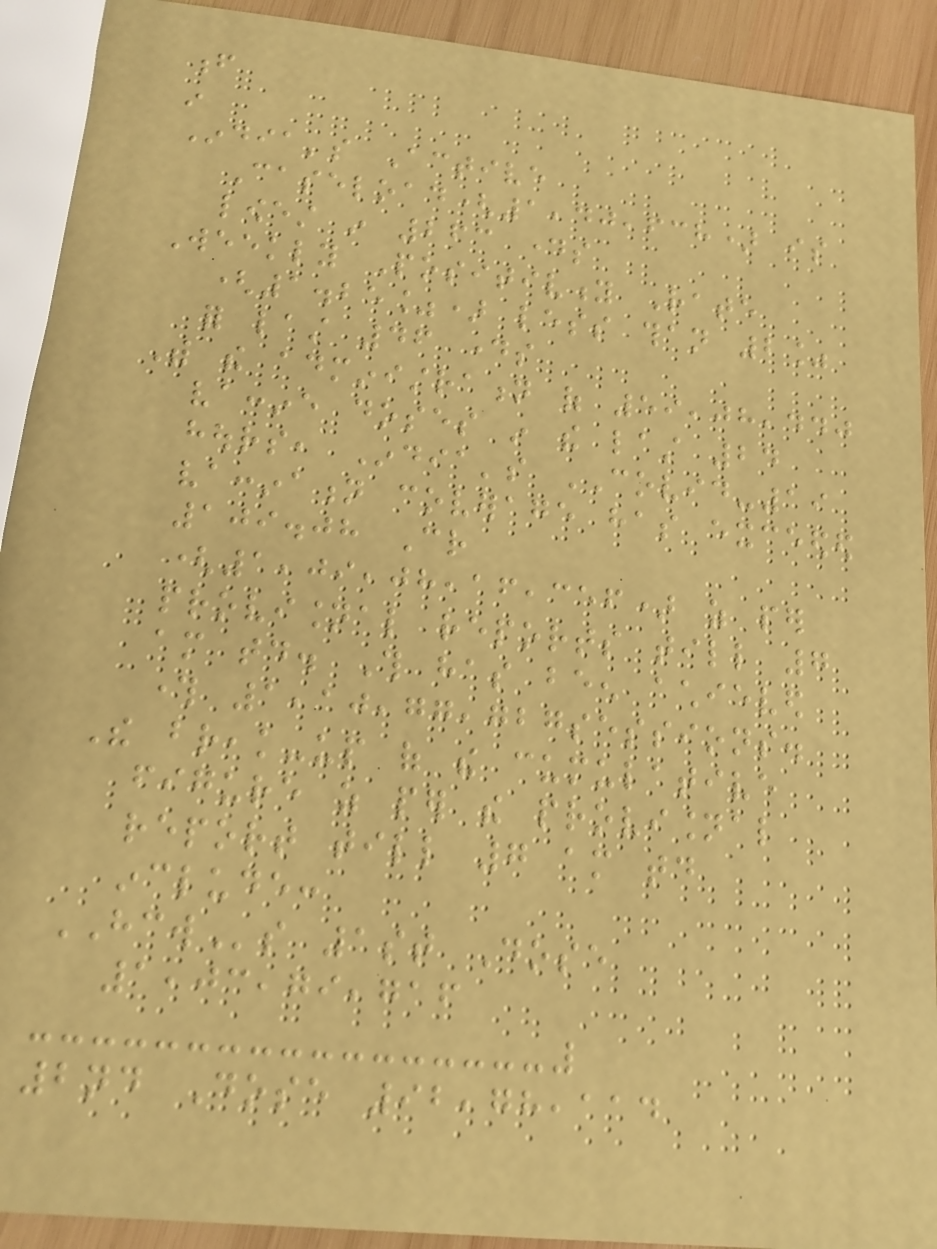f
in
India's Active
Caseload(1,40,638) is
lowest in 263 days
Weekly Positivity Rate
(1.25%) less than 2%
for last 46 days
With the administration of 59,08,440
vaccine doses in the last 24
hours, India's COVID-19
vaccination coverage has exceeded
109.08 Cr
(1,09,08,16,356) as per
provisional reports till 7
am today. This has been achieved
through 1,10,77,727sessions.
The break-up of the cumulative
figure as per the provisional
report till 7 am today
include:
HCWs 1st Dose
1,03,79,716
2nd Dose 92,78,114
